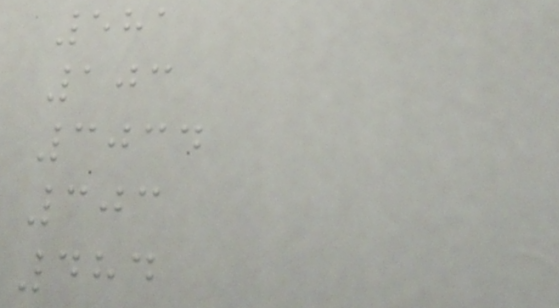581
103
3034
303
484
